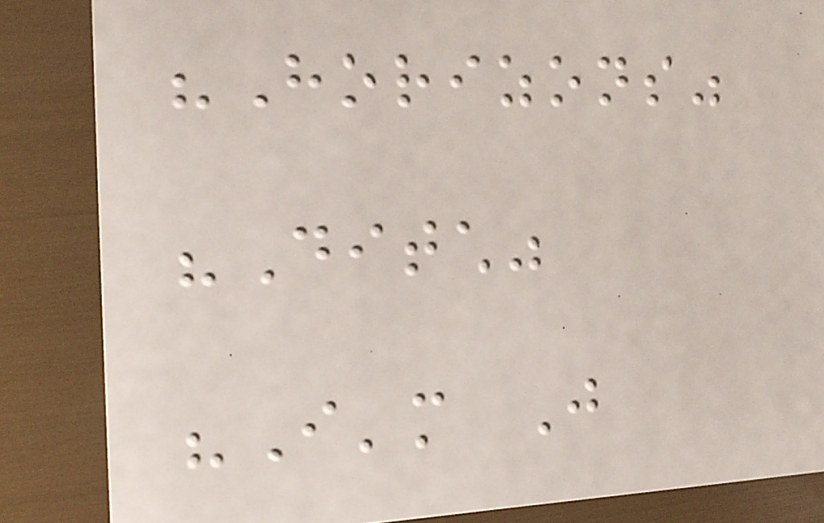"Horizons"
"Ditch"
"I'm Just
